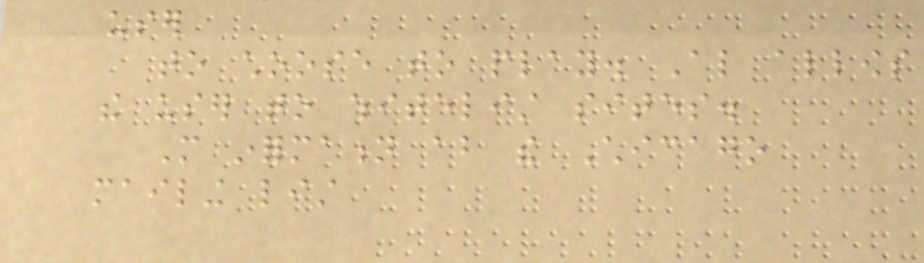user
to choose to play. Also allows
the user to whitelist sites.
More information about the Chicago
mailing list
